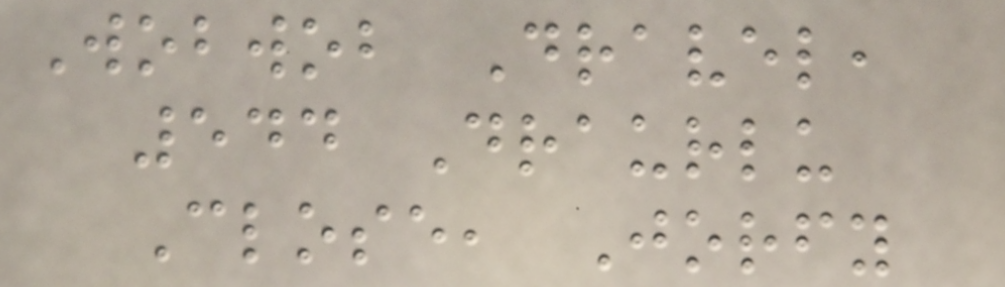Wobwob Dravel,
544 Draurlu
Close, Jorfy
